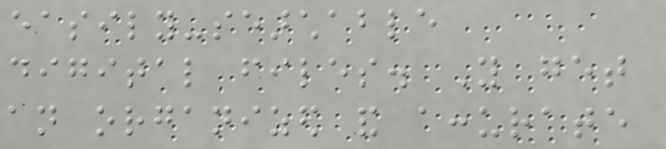easily-searchable
digital files. You get
an organized and accurate
